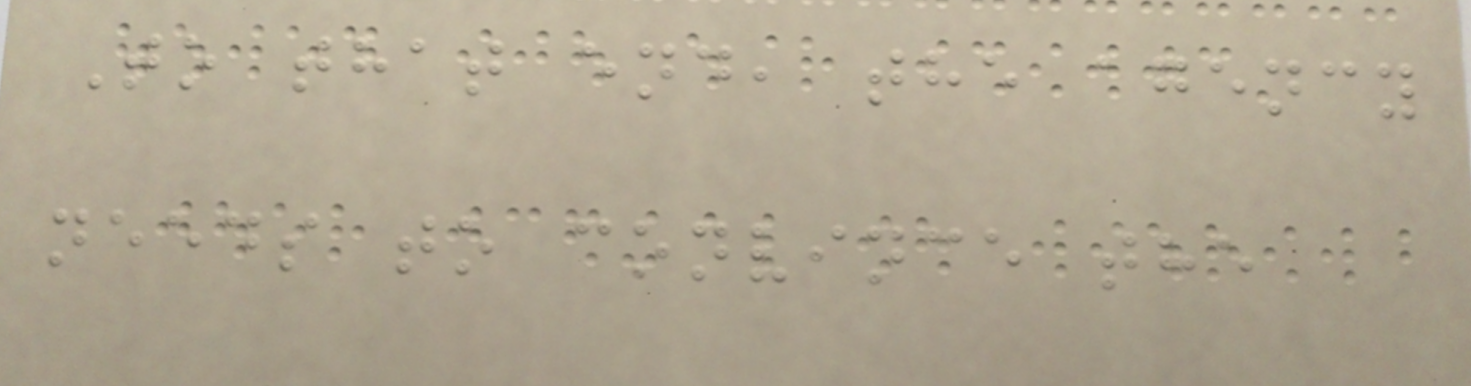To that end, the agency
needs to convince the
